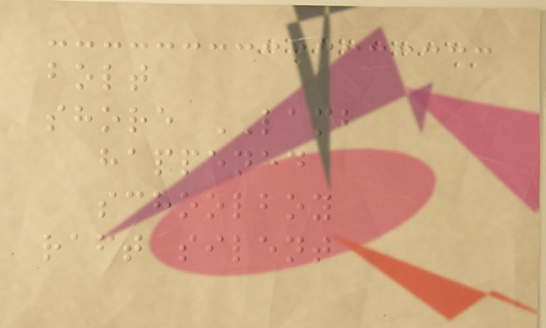bolt
shore LAMB
happened
schoolboy
raft silent
